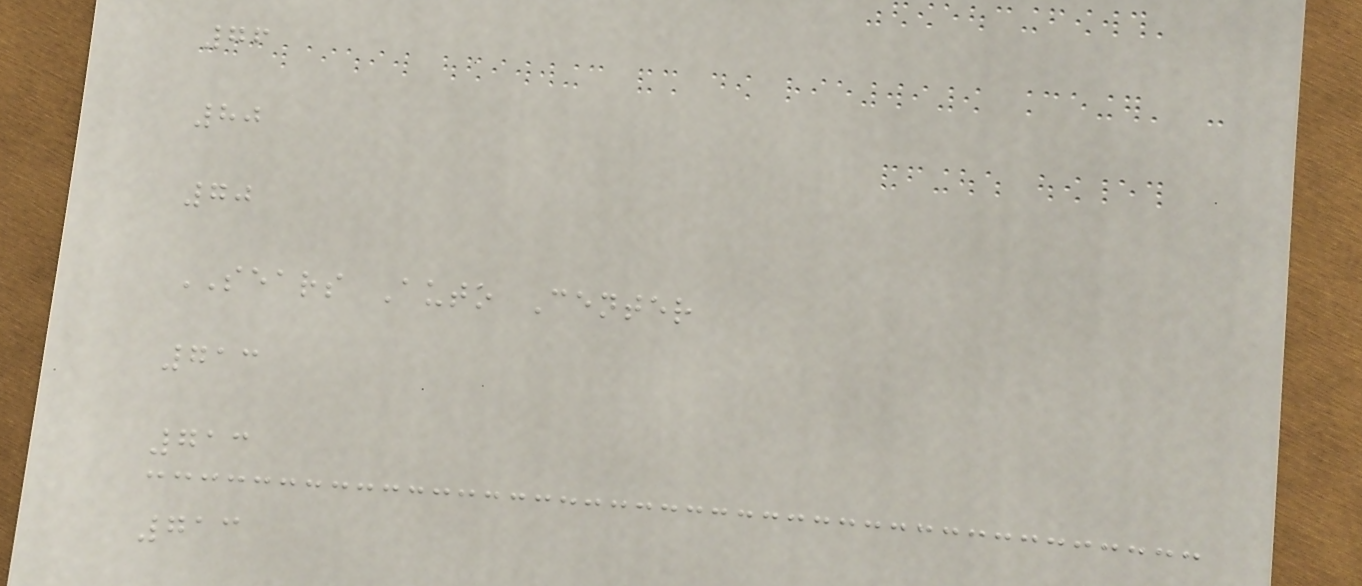76
80
70
SEARS Auto Center
713
713
713
